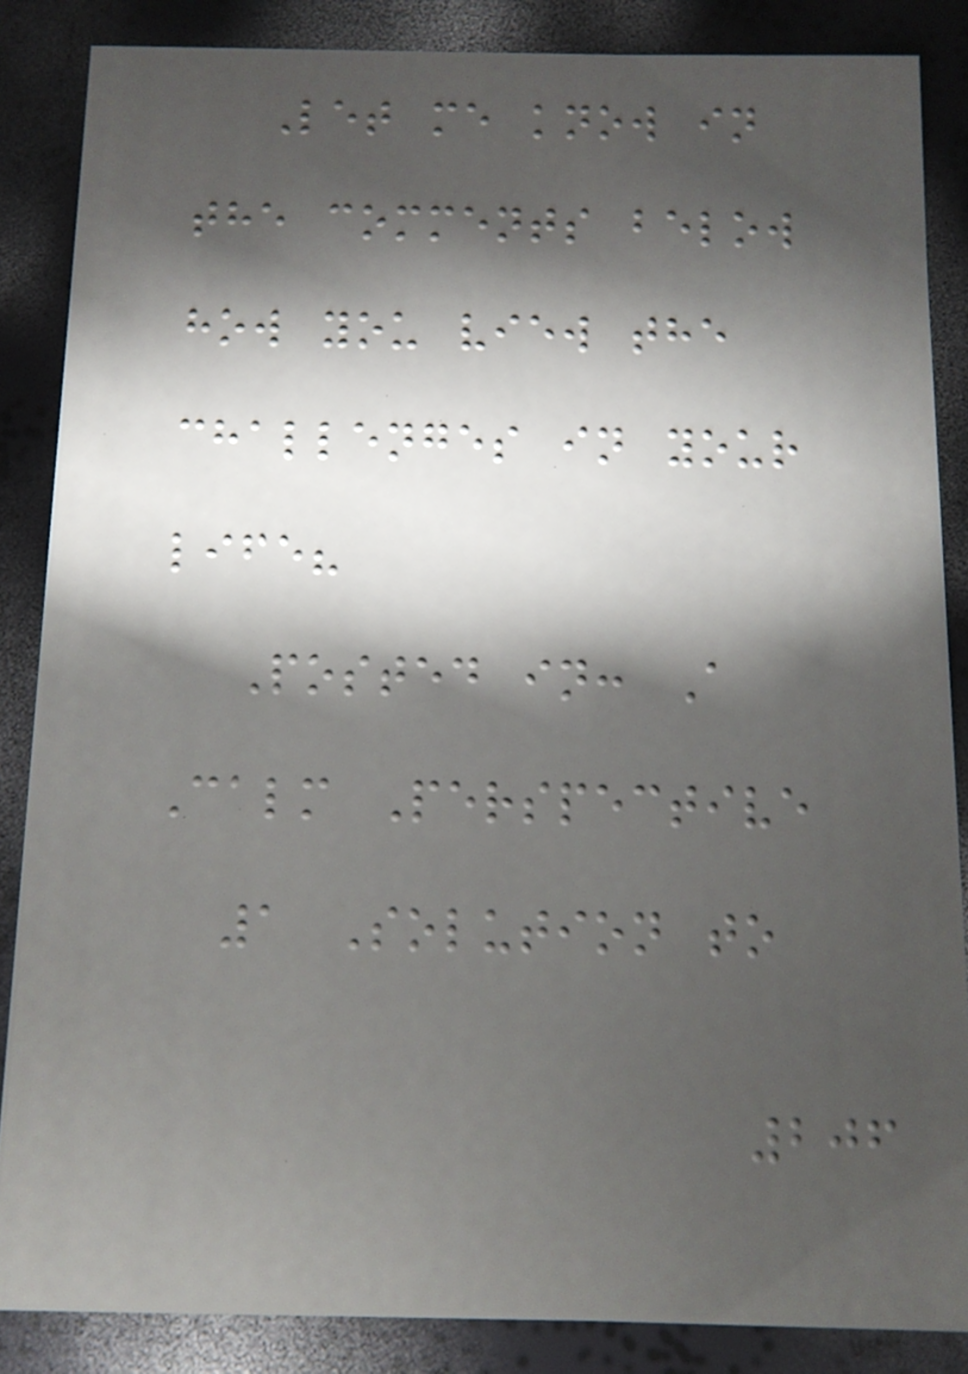Let me know in
the comments below
how you view the
challenges in your
life?
Posted in: A
Calm Perspective
1 Solution to
206
